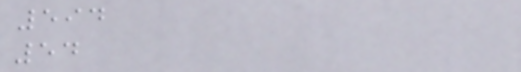594
54
